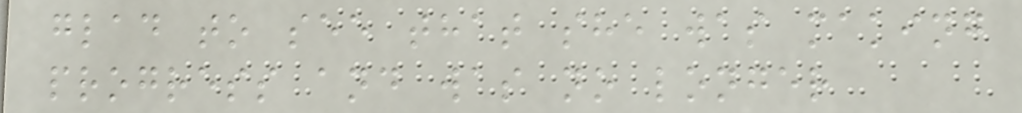glad to see that she was making
progress and was no longer
